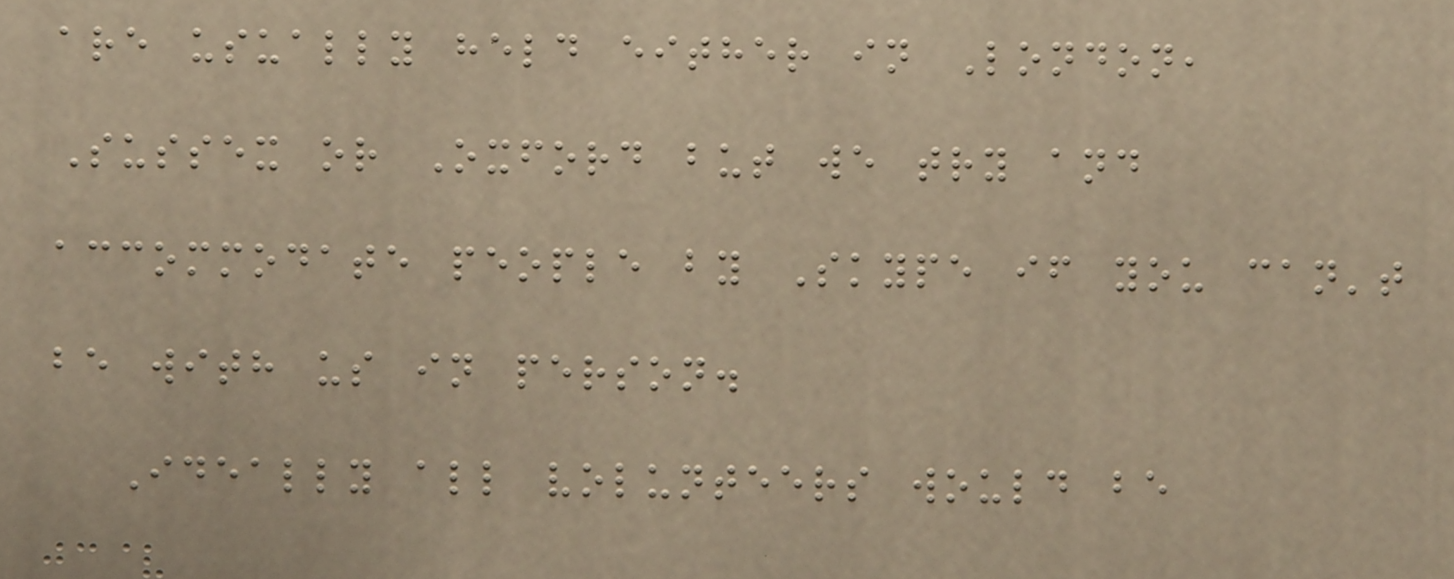are usually held either in London,
Sussex or Oxford but we try and
accommodate people by Skype if you can't
be with us in person.
Ideally all volunteers would be
